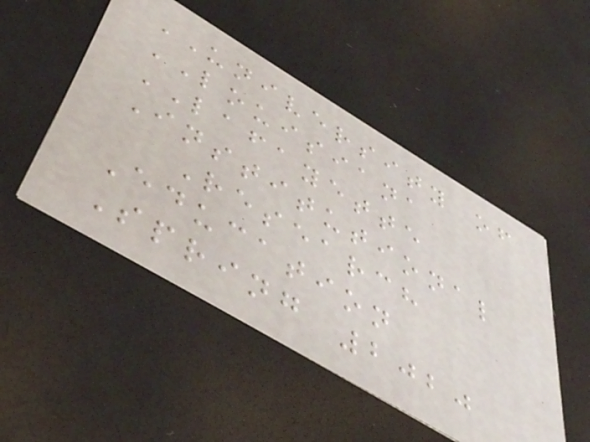UNIVERSITY of
LOUISIANA
LAFAYETTE
Institutional
Research
Education
Spring 2020
